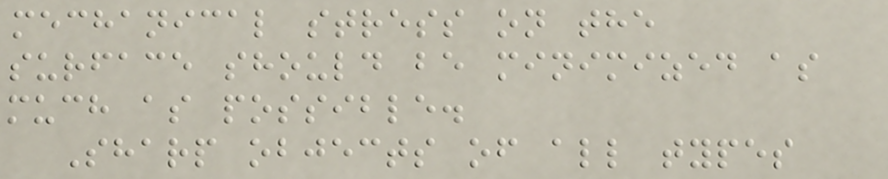mechanical stress on the
surface should be minimized as
much as possible.
Sharp objects of all types
